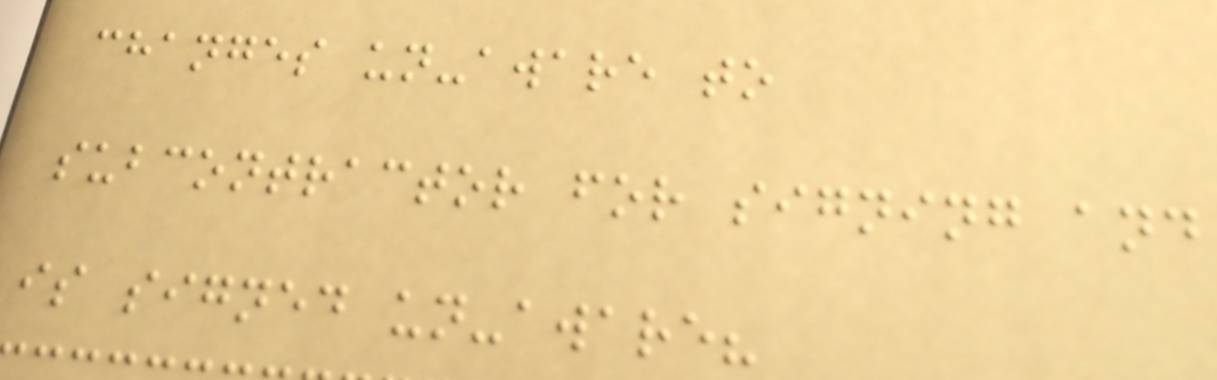changes un-aware to
subcontractor for signing and
is signed un-aware?
